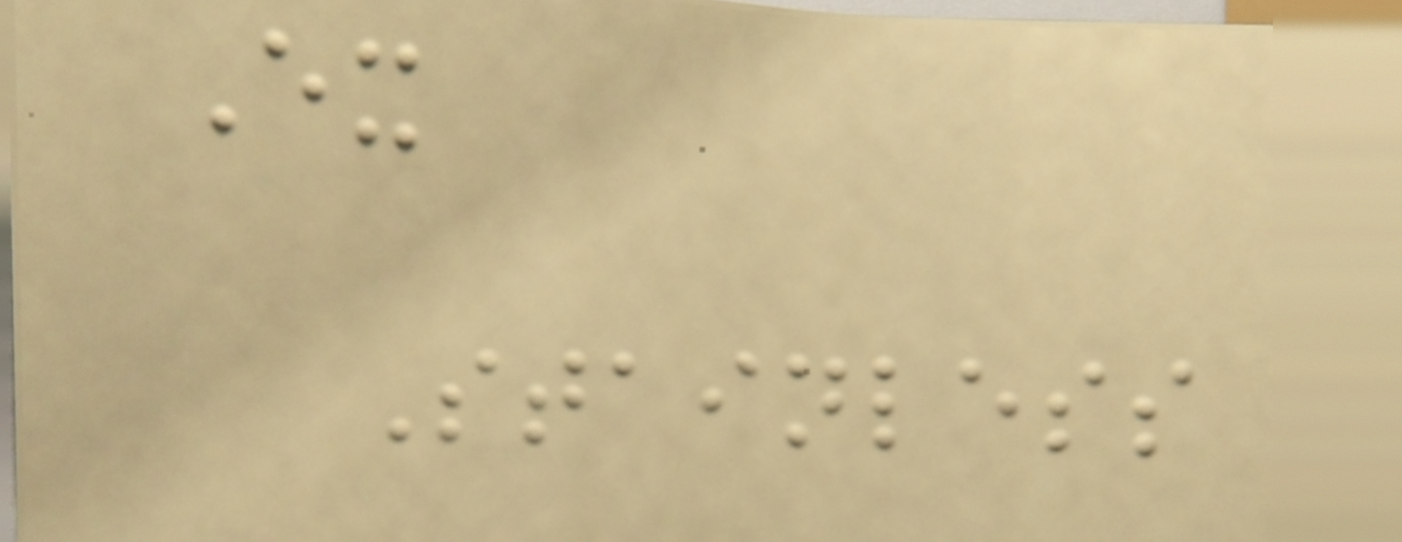Ex
Stainless
